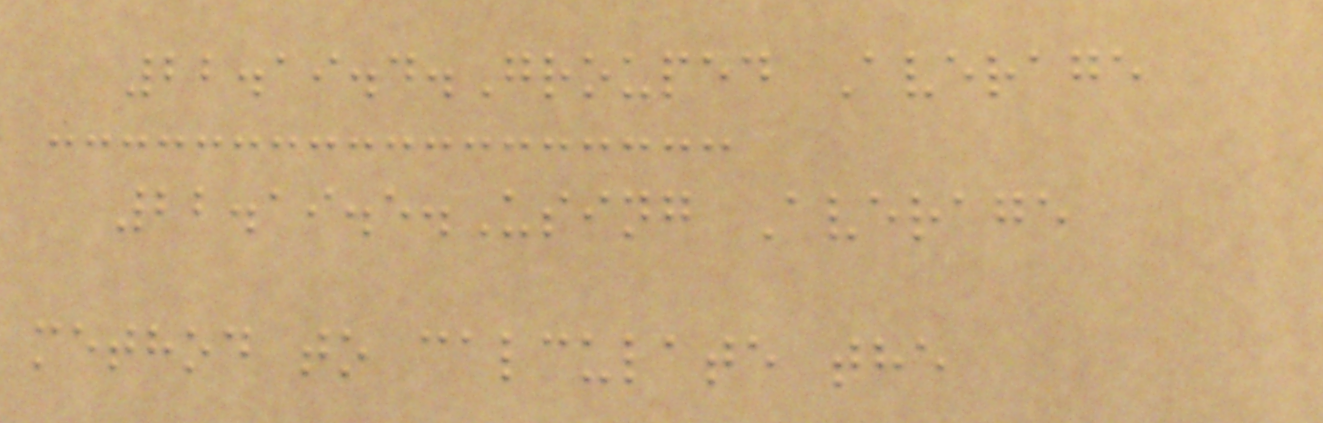22.19.4.Grouped Average
22.19.5.Using Average
method to calculate the
